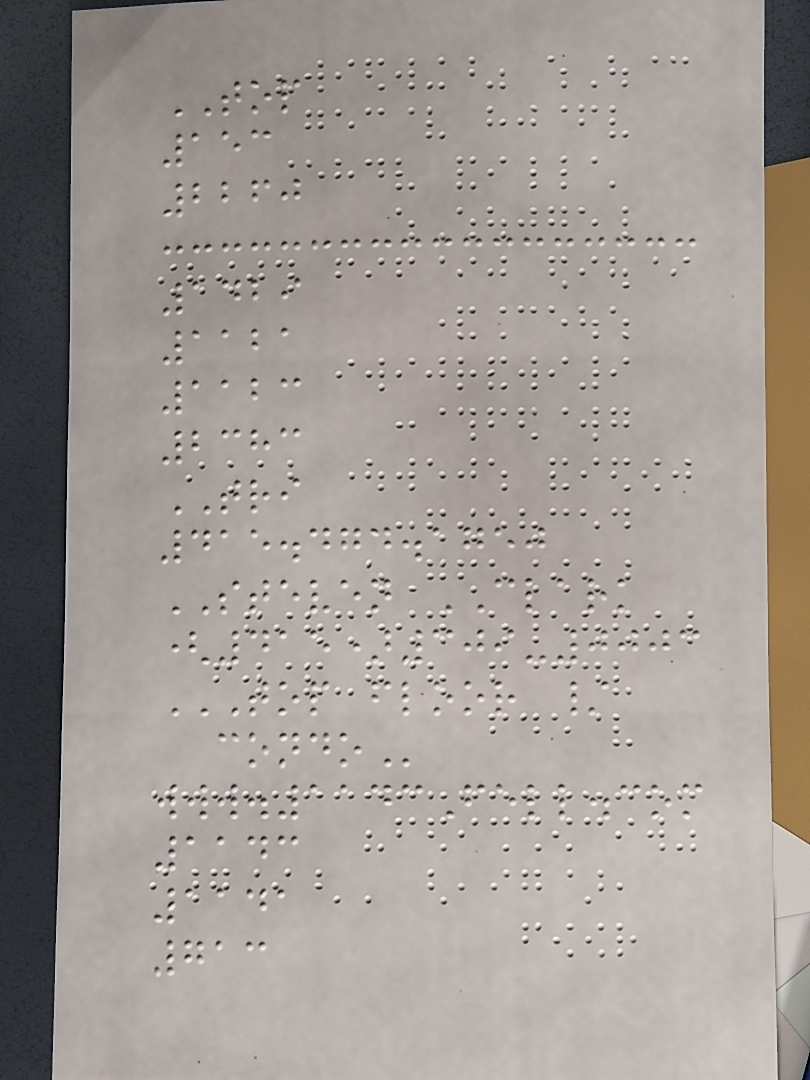TOP
153
2260
1429
1121
1123
2383
TRI
415.474.1750
STEVEN CLARK
(415)309-0003
TOP FLOOR /
CONDO
www.1143Fell.com
1143
1141
713
